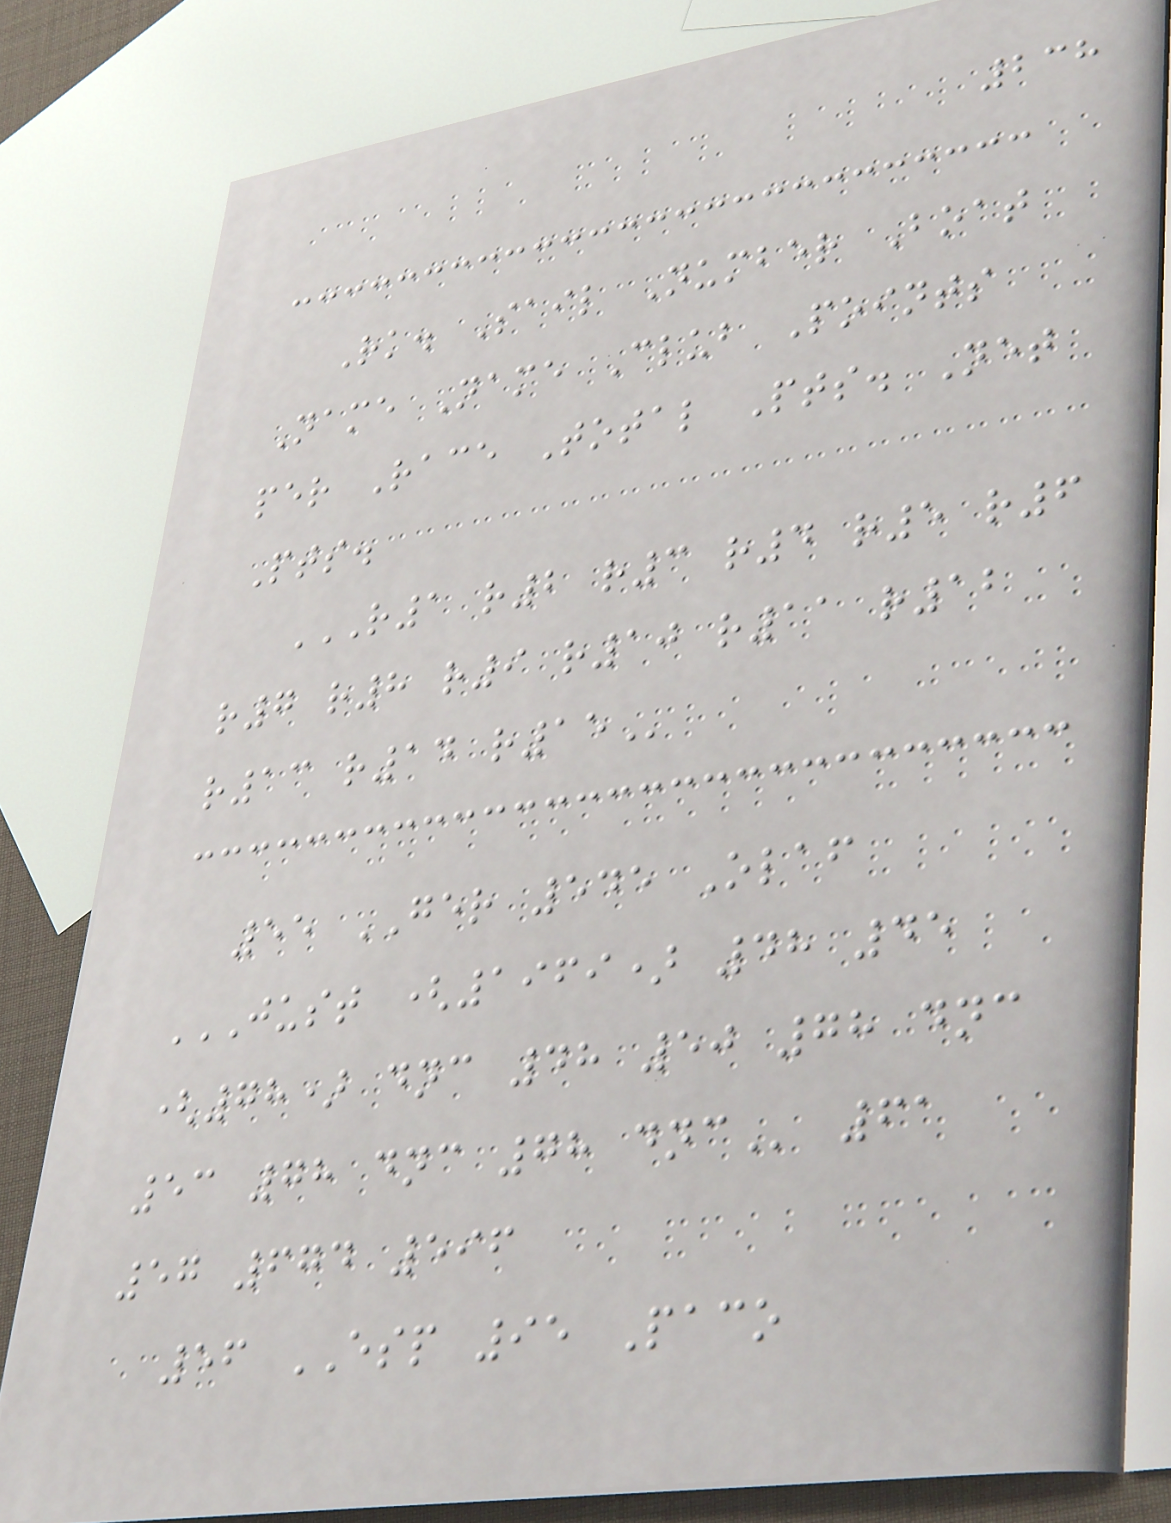238
Rk. Sail Number Boat
Name Name Club Points
per Race Total Pts. Net
Pts.
R1 R2 R3 R4 R5 R6
R7 R8 R9 R10 R11 R12
R13 R14 R15
55 GER 545 Olaf
JUST (1969) 48 45
(78) DNC 48 50 78 DNC
53 78 DNC 78 DNC 61
57 674 596
56 ESP 95 Paco
